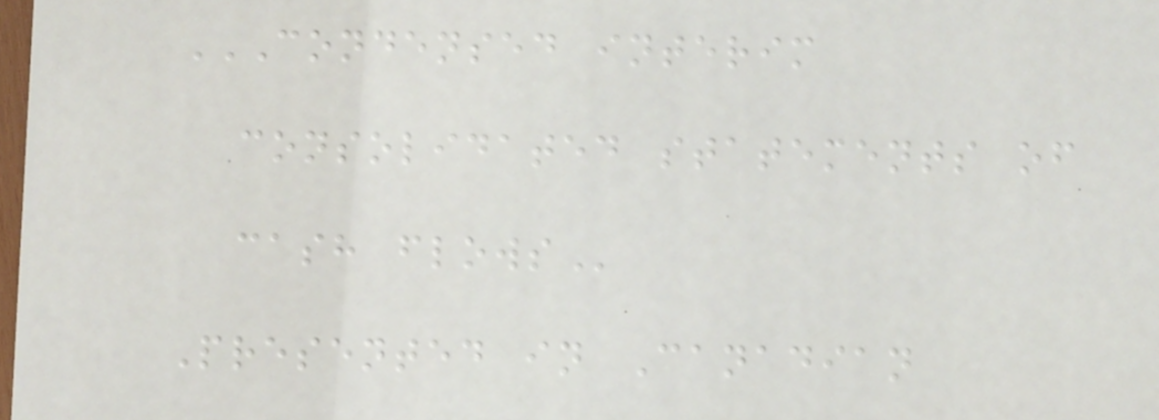CONDENSED INTERIM
CONSOLIDATED STATEMENTS OF
CASH FLOWS
Presented in Canadian
